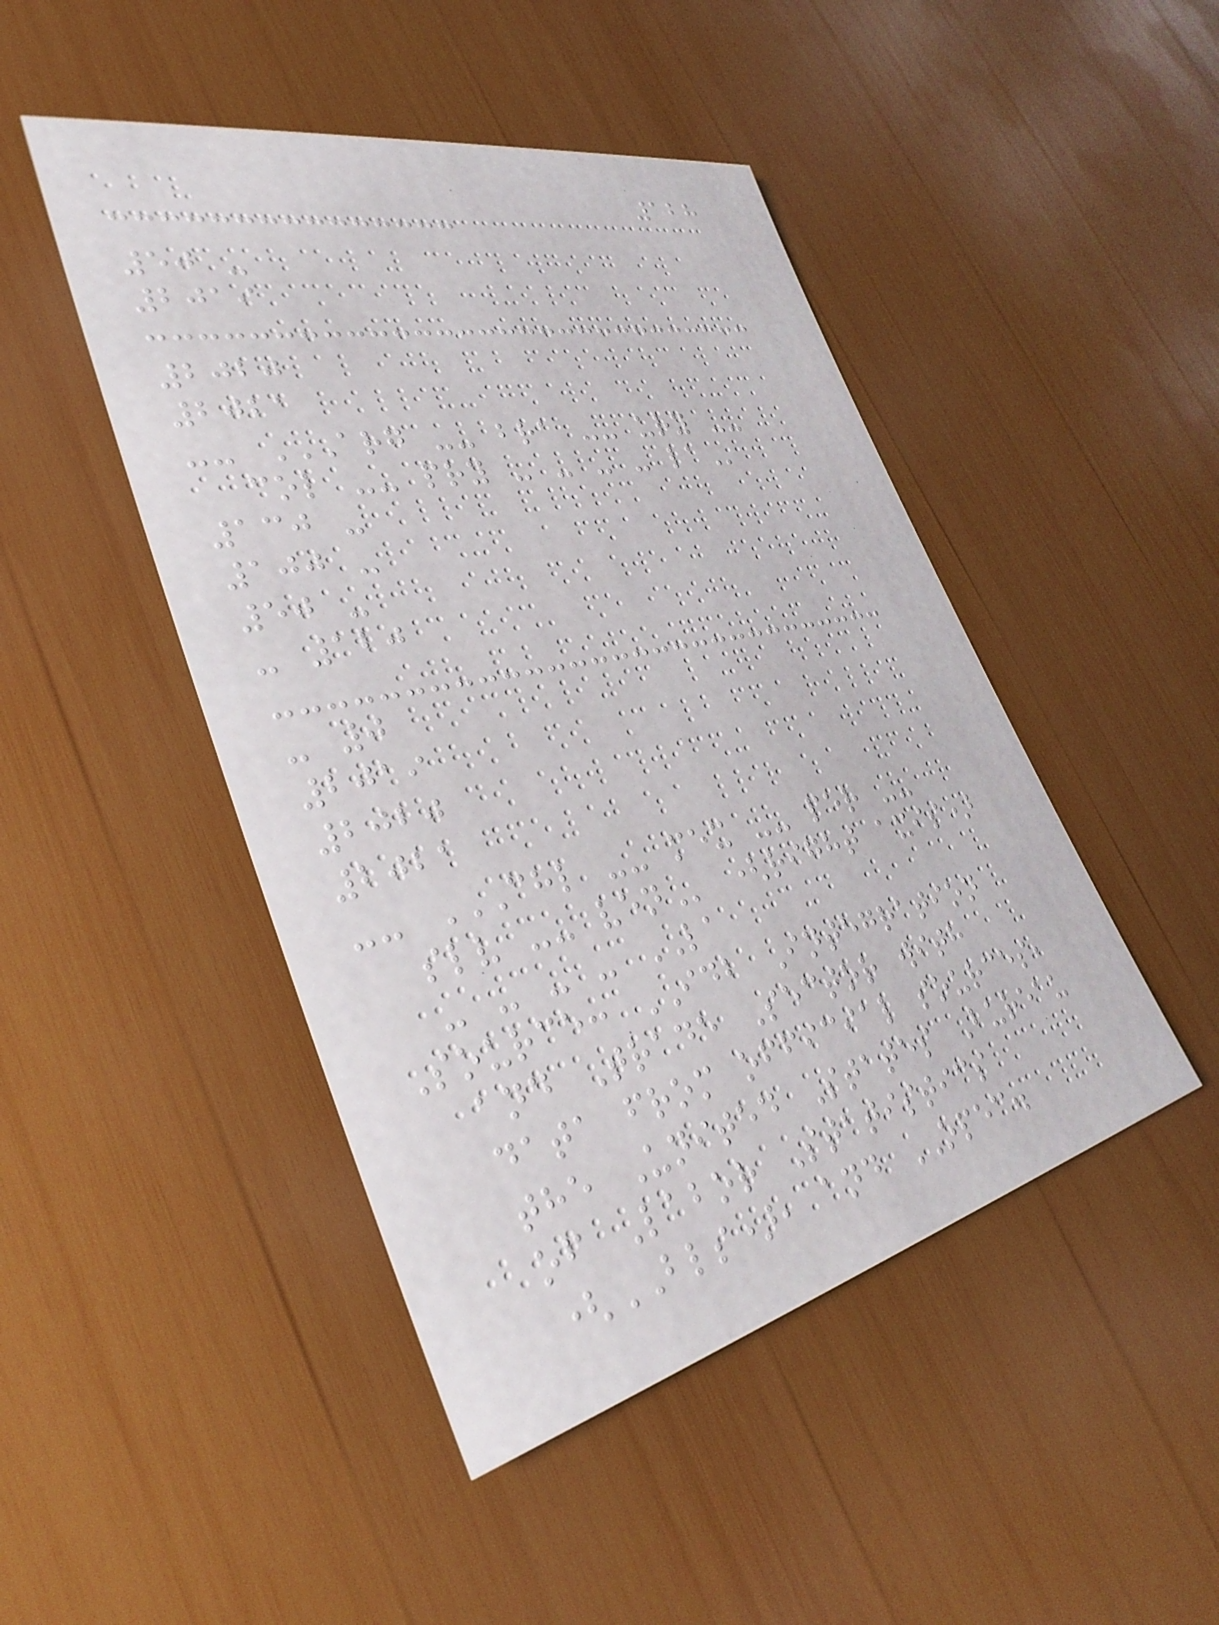128
50 -
2019
2020
2021
-- ARG -- BRA -- URY --
COL -- PRY - - - - LA
130 -
100 -
50 -
- 120
- 0
2019
2020
2021
-- CHL -- MEX -- PER --
SLV -- VEN (right axis)
- - - - LA
Source: IDB Integration
and Trade Sector with
data from official sources,
the United States Bureau
of Labor Statistics
(BLS), and OPEC.
